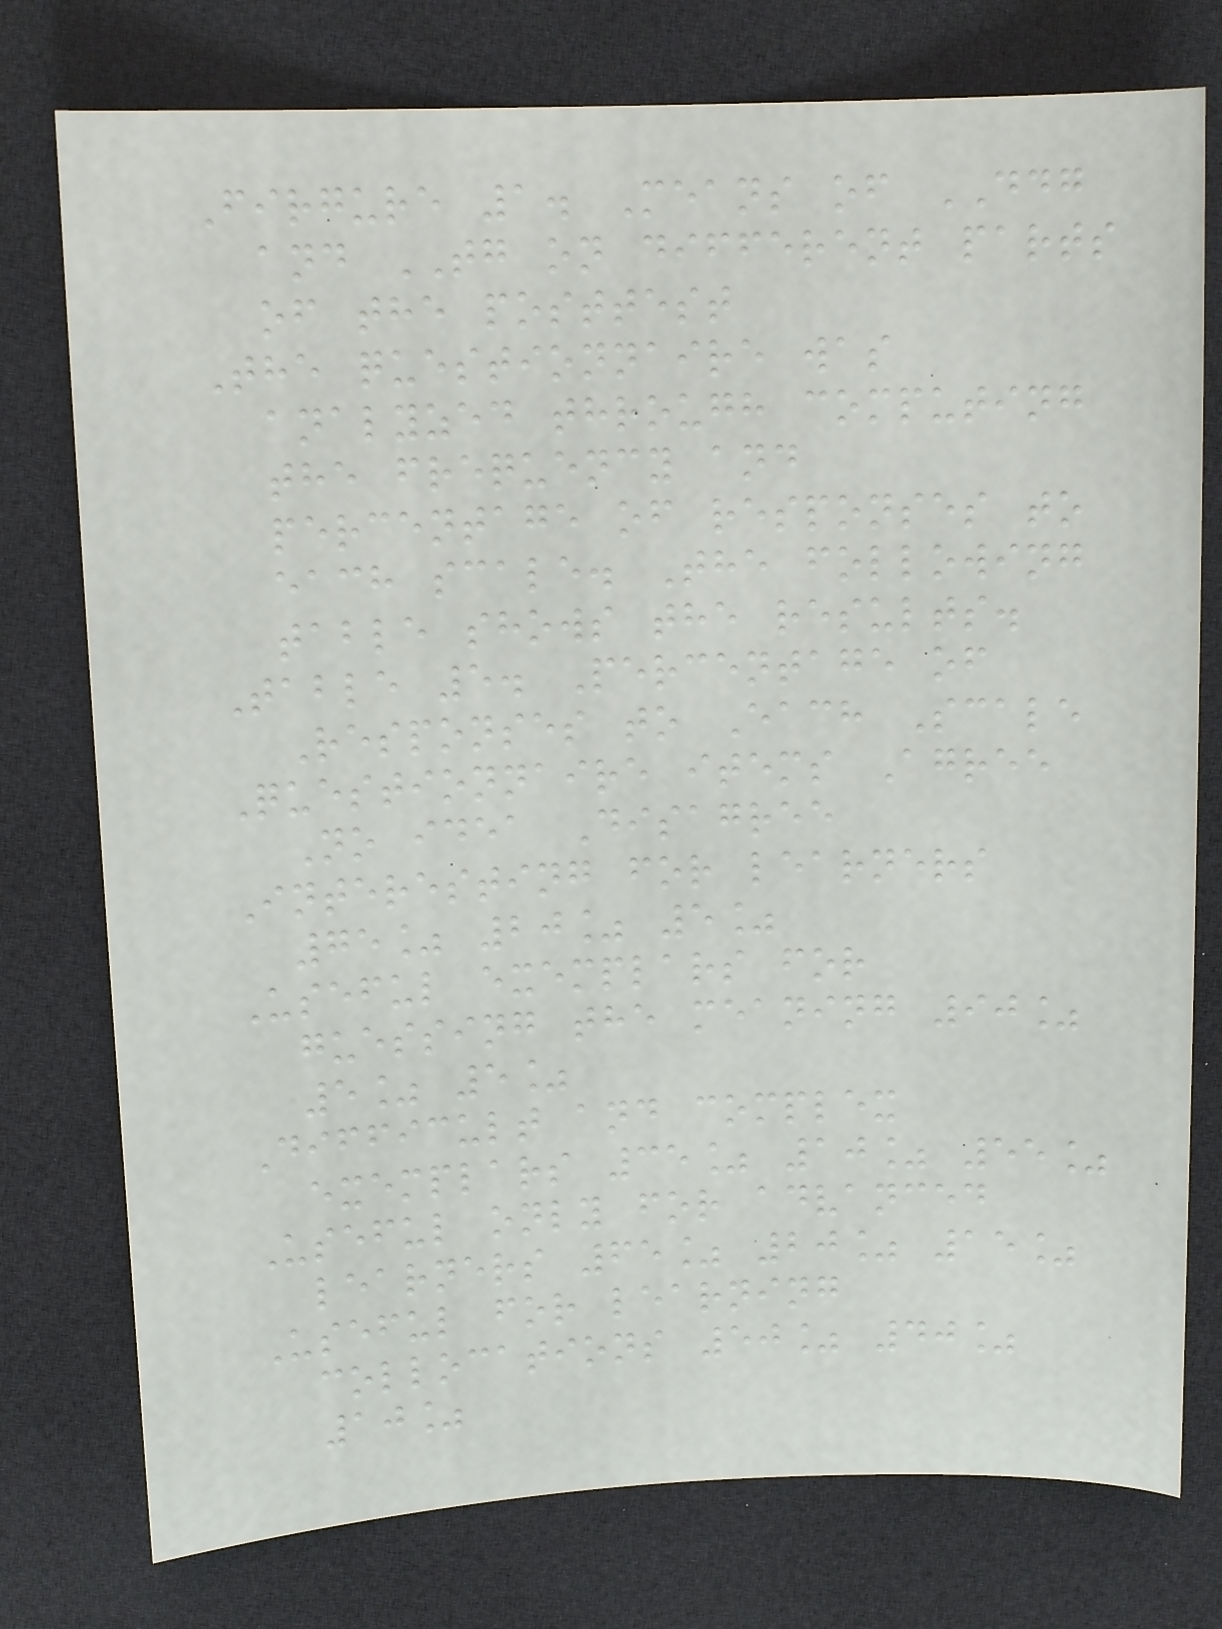Firgure 1. Means of DDG
and TG on different parts
of the posttest
The questionnaire was
analyzed through computing
the frequency and
percentage of responses to
each scale. The following
table shows the results.
Table 5. Percentage of
Responses to Each Scale
Questionnaire items Agree
No idea Disagree
Interesting for learners
75% 20% 5%
Useful exemplars for
guessing the meaning 90%
5% 5%
Difficult and complex
exemplars 35% 10% 55%
Useful only for advanced
learners 65% 20% 15%
Useful for learning
collocations 50% 40%
10%
